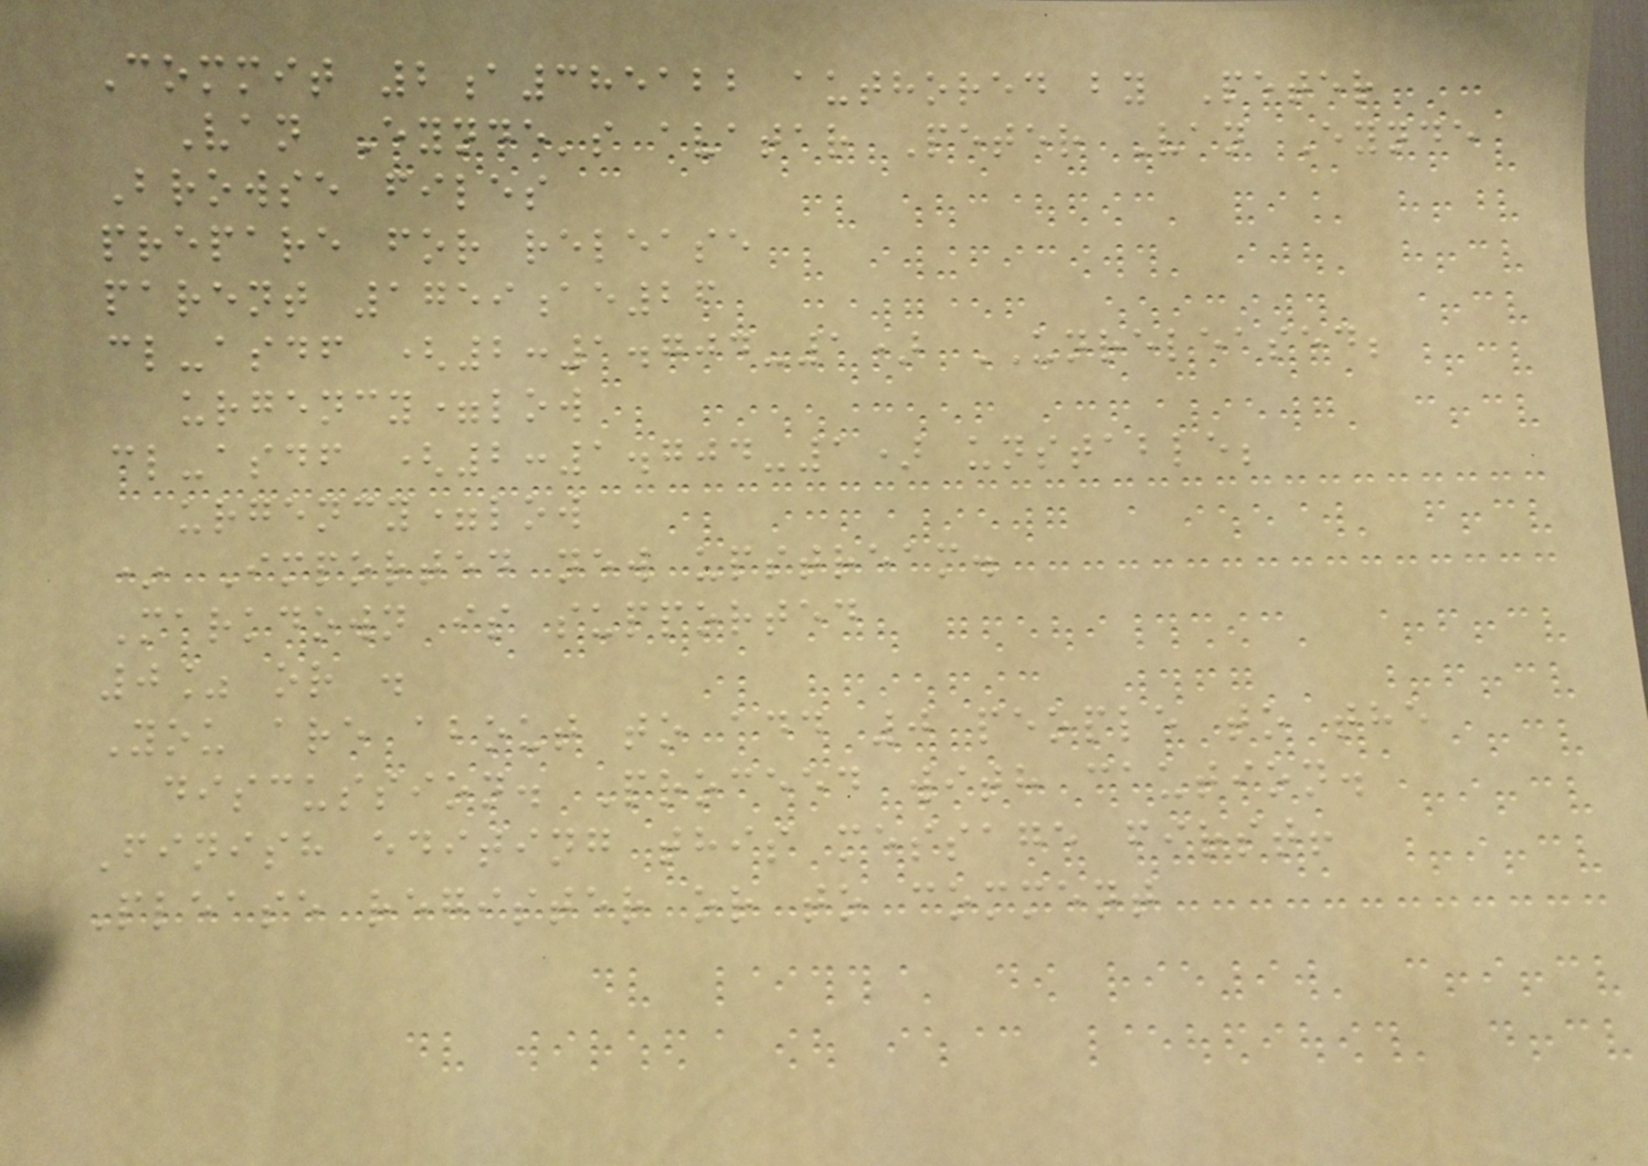Commit 2a385122 authored by Peter
Van Eynde's avatar Peter Van Eynde
Browse files
prepare for release
parent 1759ae26
cl-asdf (2:1.704-1) UNRELEASED;
urgency=low
cl-asdf (2:1.704-1) unstable;
urgency=low
* Imported new upstream.
Markdown is supported
0% or .
You are about to add 0 people to the
discussion. Proceed with caution.
Finish editing this message first!
Please register or to comment
